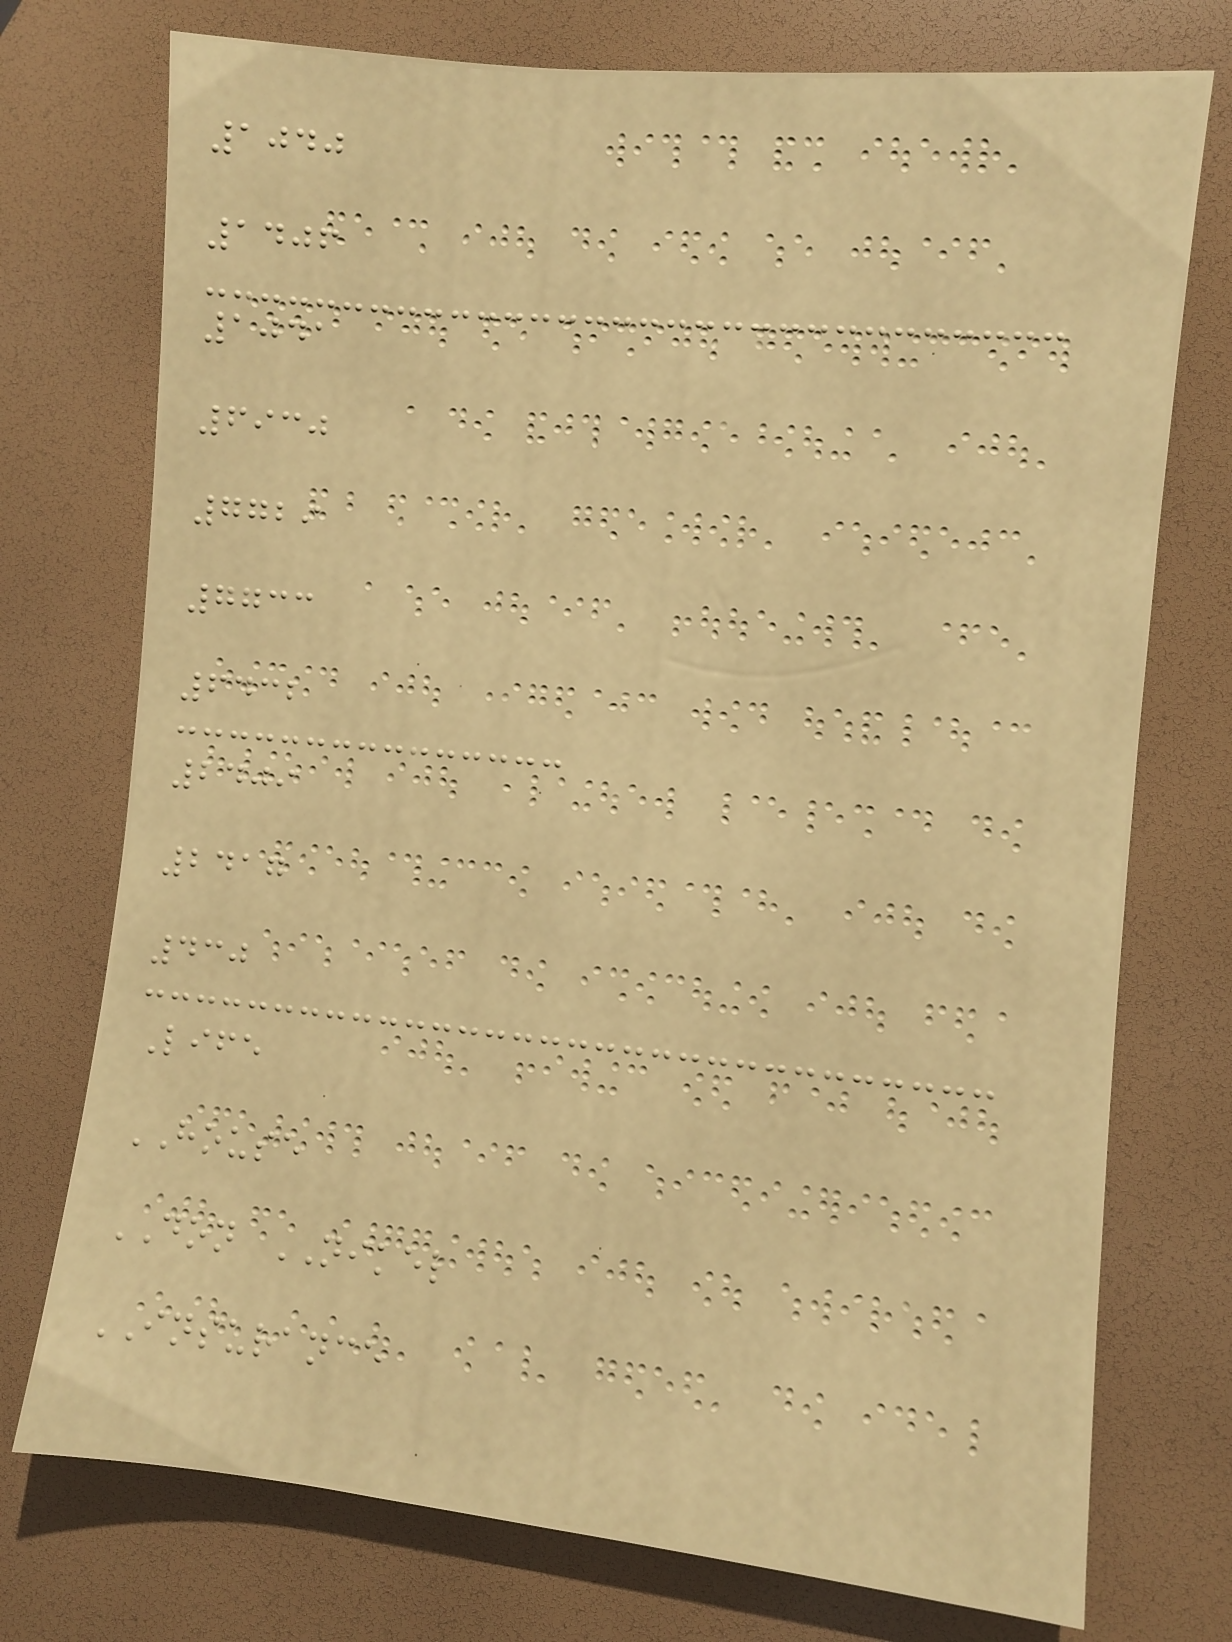1040
1406
1041
6930
7729
7733
6432
2409
2417
430
Life
HOUSE
DON NIKEL
INSURANCE
